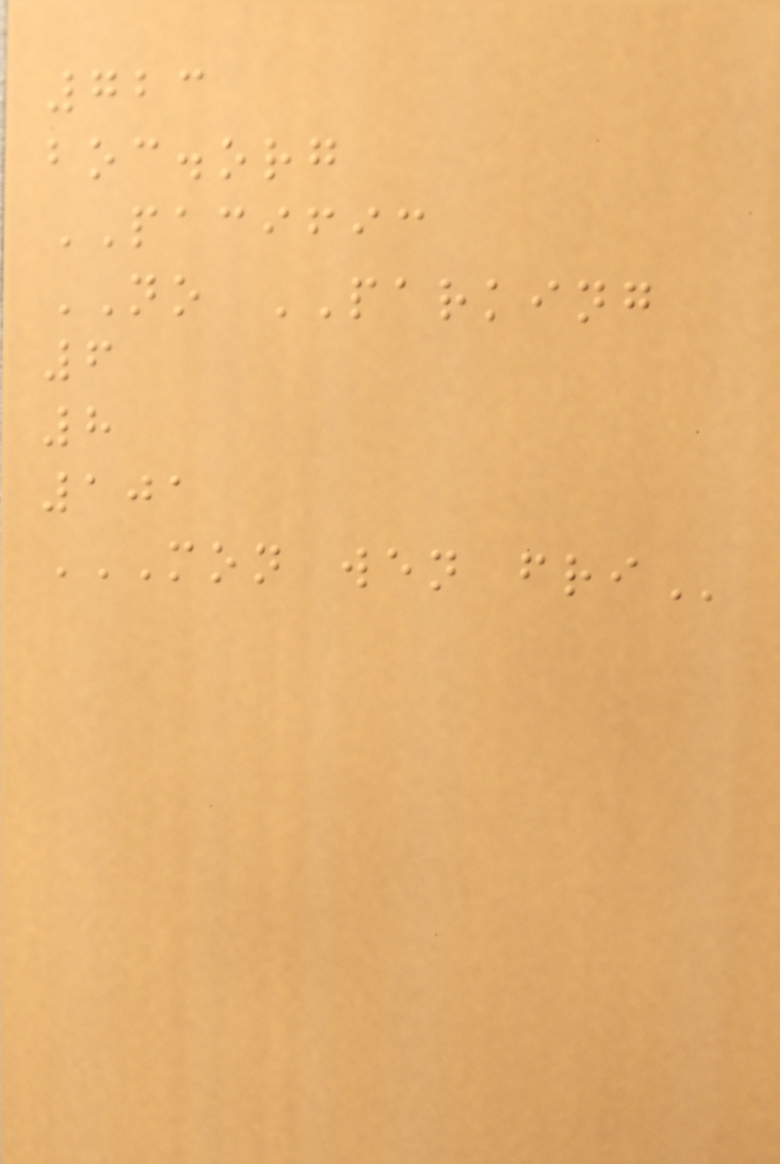723
boc.org
PACIFIC
NO PARKING
6
8
101
MON WEN FRI
